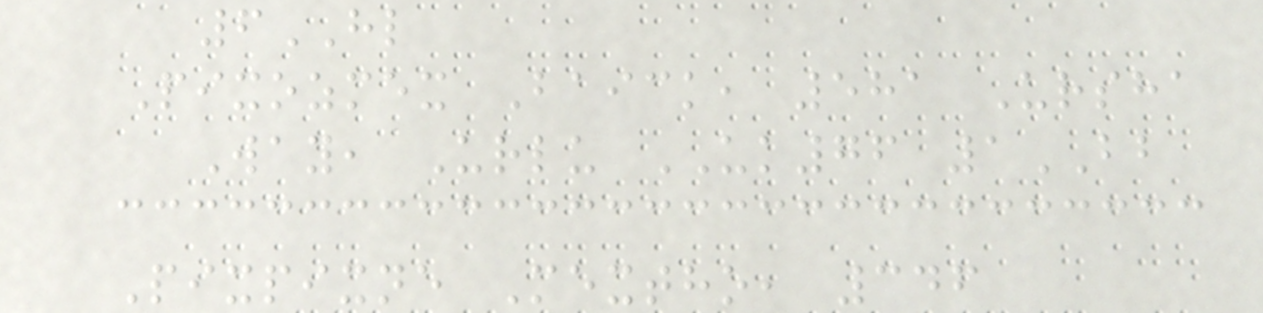6HL
Pixozmex Baick, 581 Ursha
Way, Urlu UK76 1BB
Pixpixne Mextho, 346
